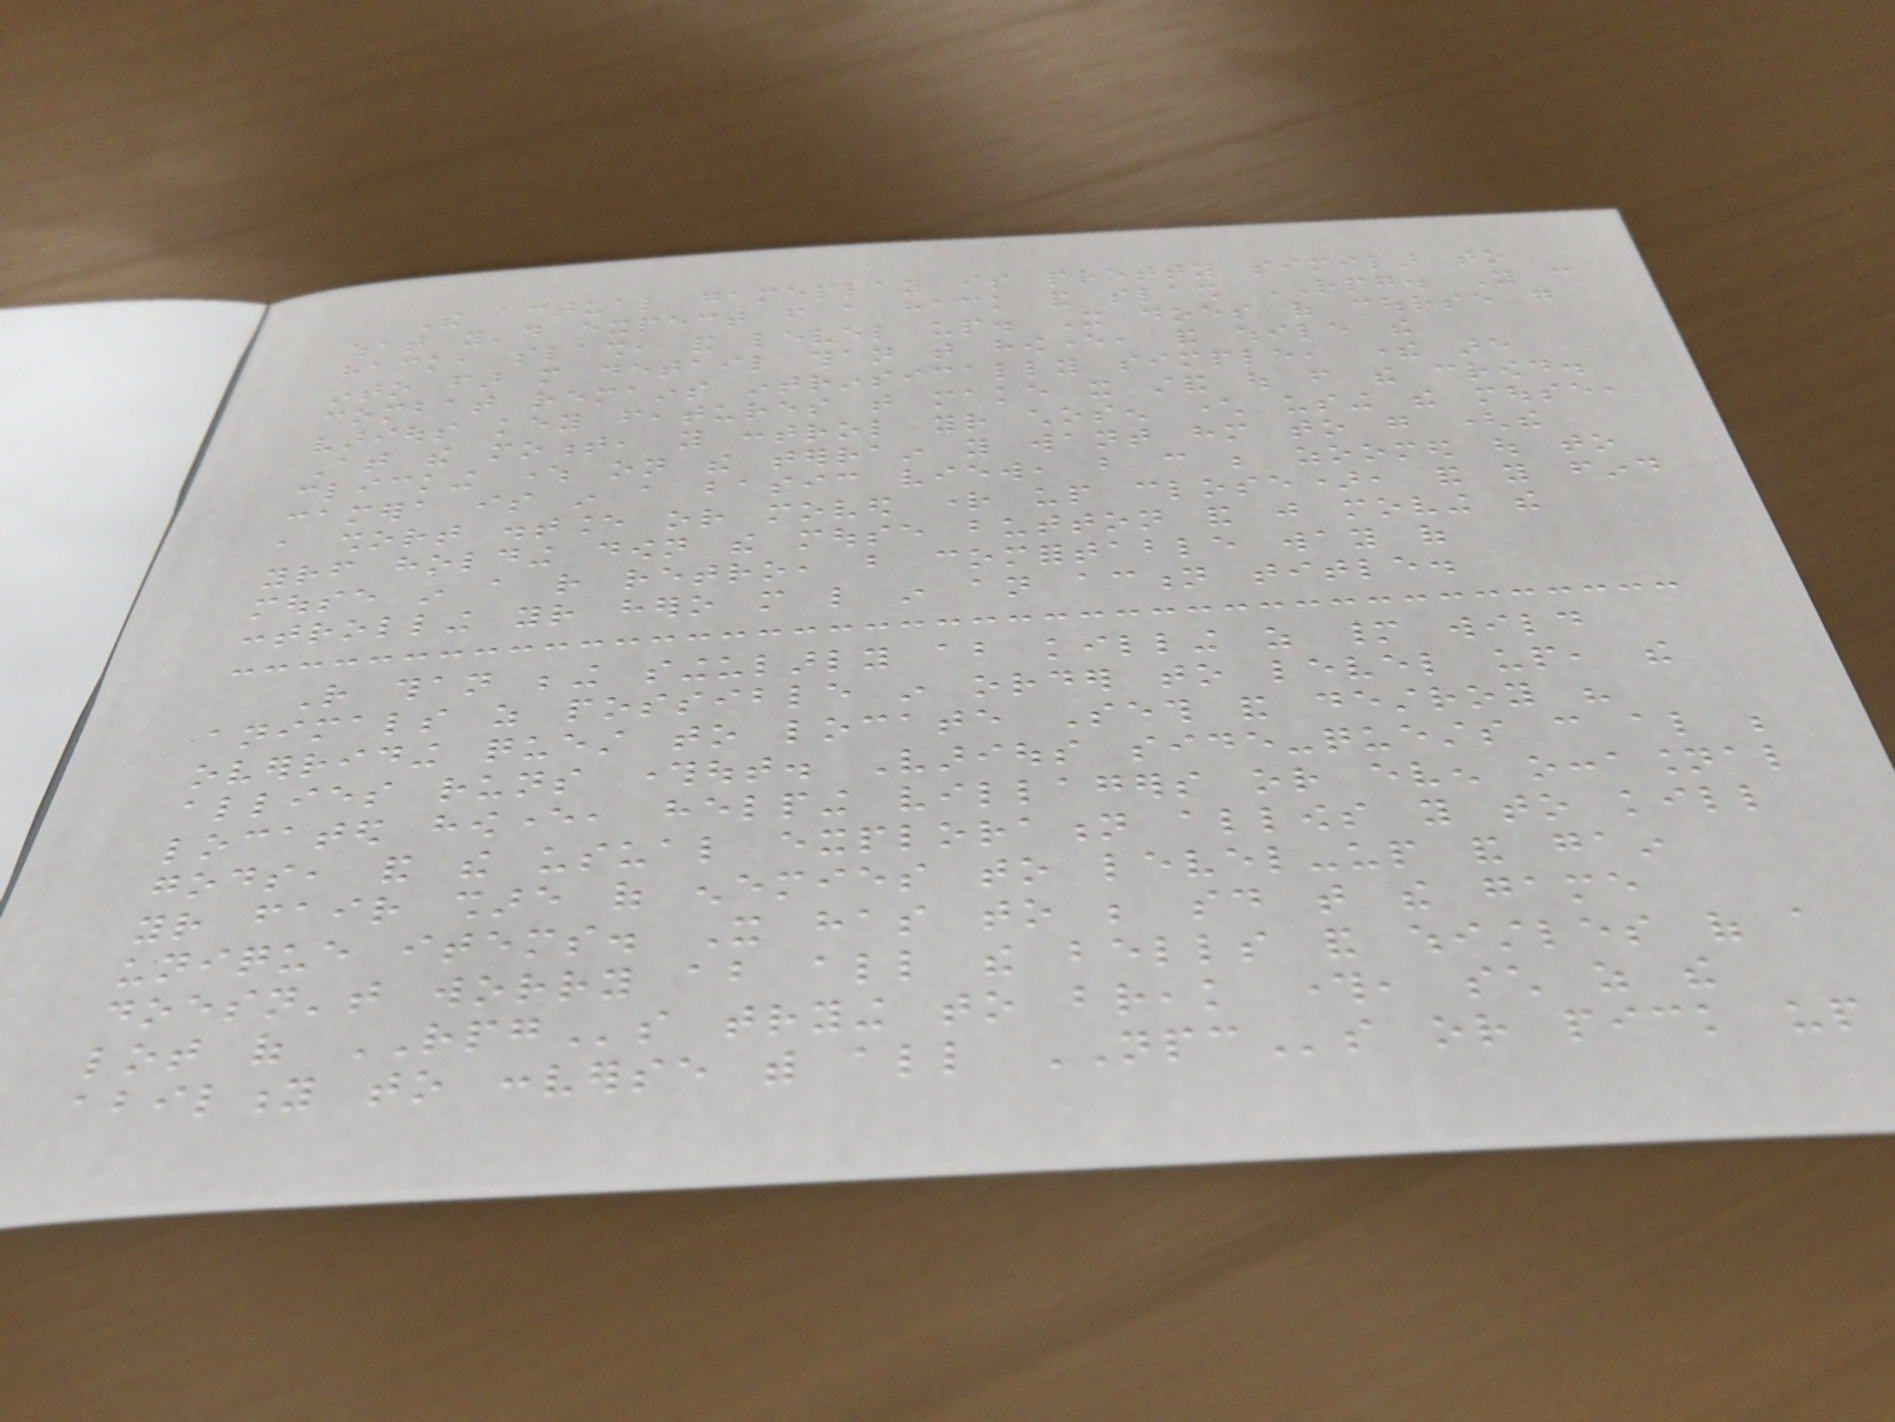The actual gameplay is pretty similar to
what you'd expect from a hack and slash RPG. You can
hack, slash, and level up. It does of course go
into far more detail than that however, and while the
combat remains intrinsically simple, there are
various key features that make it stand out from the crowd.
At the moment, you control your chosen character using the mouse,
clicking where on the terrain you want him to go (the
camera is in a basic view, but can be zoomed out to
a short distance or moved right up close), and you find
yourself holding down the mouse button and just moving the
mouse in a rather retro, but comfortable way of
controlling your hero more like in an action title.
Rather than being singularly about killing as many wild
animals as possible in order to level up, the
overriding quest to locate Seth and destroy his
allies runs throughout. Various side-quests can also be
located however, helping villagers or even occasional
gods, and the usual exploration allows you to kill
your fair share of enemies to level-up and gain
unique items. It has to be said that the game
doesn't worry about all the bells and whistles of a
lot of RPGs trying to break through, such as the
ability to converse with all NPCs or pick up
